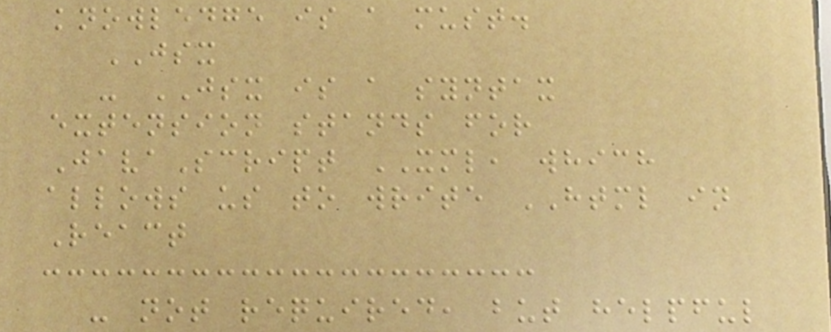knowledge is a must.
JSX
- JSX is a syntax
extension stands for
JavaScript XML, which
allows us to write HTML in
React
- not required, but helpful
